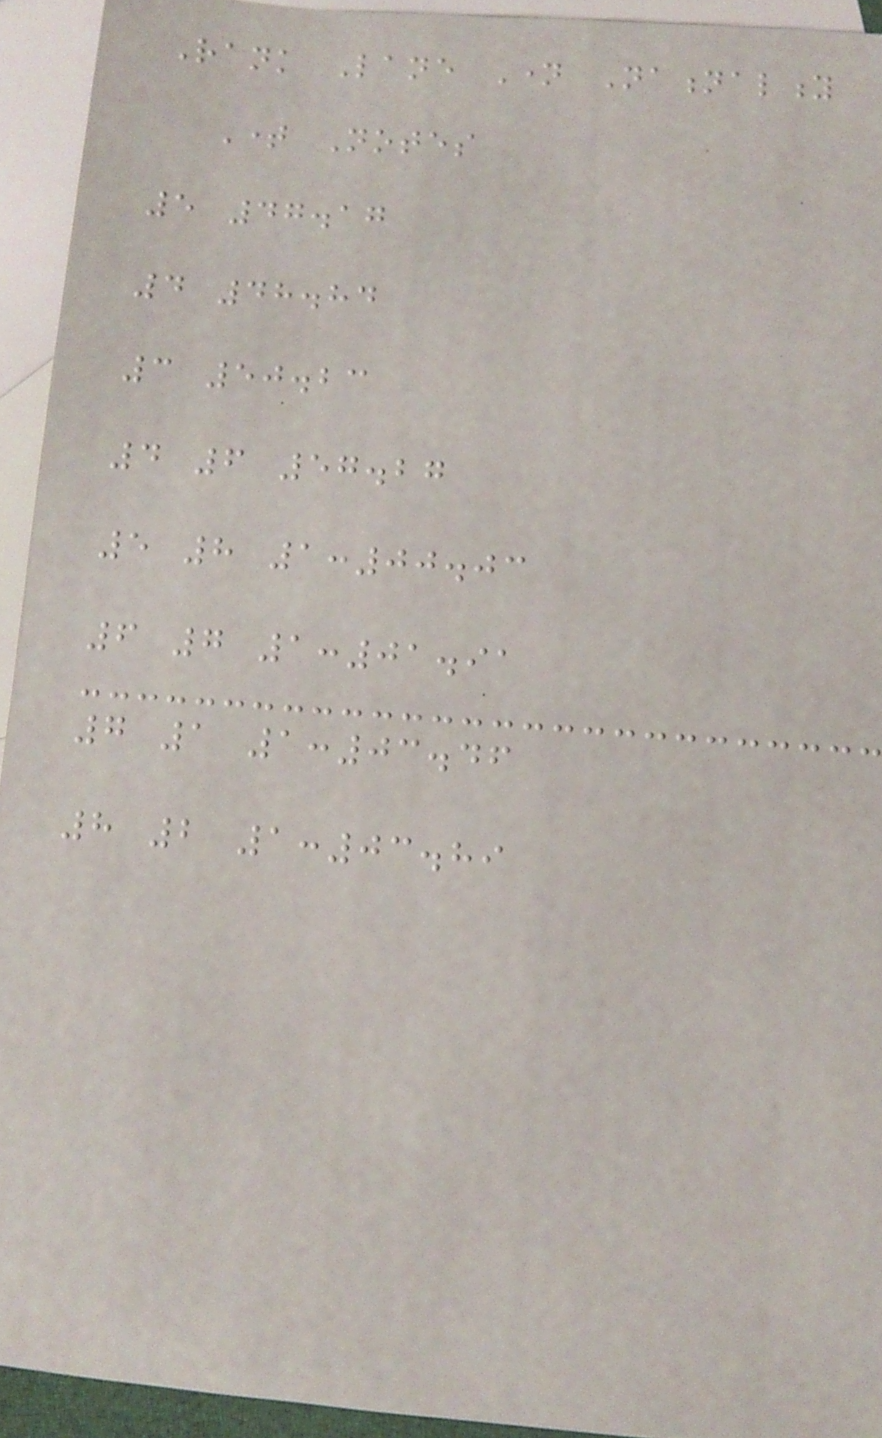Rank Lane Name Nationality
Time Notes
5 47.17
4 48.84
3 50.23
4 6 57.27
5 8 1:00.03
6 7 1:01.91
7 1 1:03.46
8 2 1:03.89
